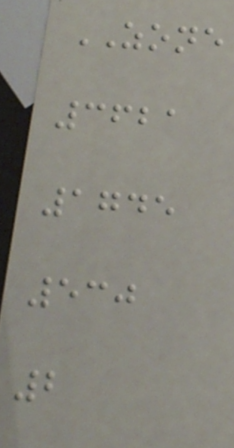ZONE
3621
1745
530
2
